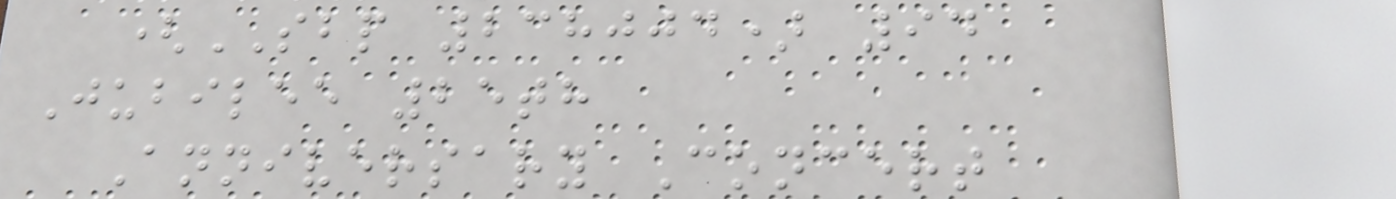(SBP 238004) 94
Jubilee 25th
Anniversary Concert
